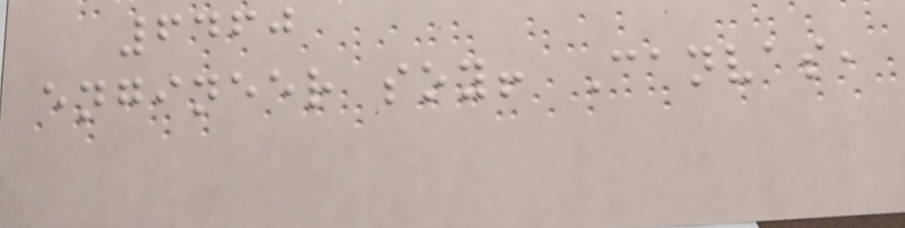6460
engineer soy! Canvas,
